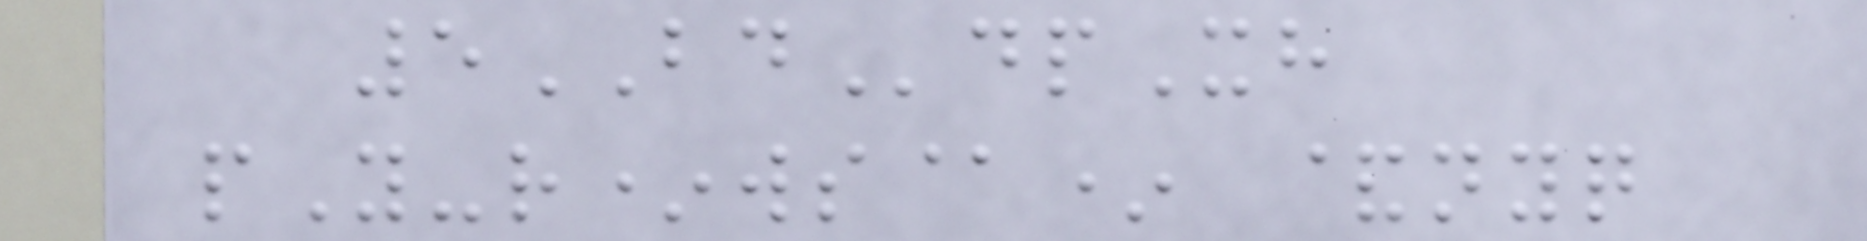5BDdpXh
pY-r*ws@* &nyq
